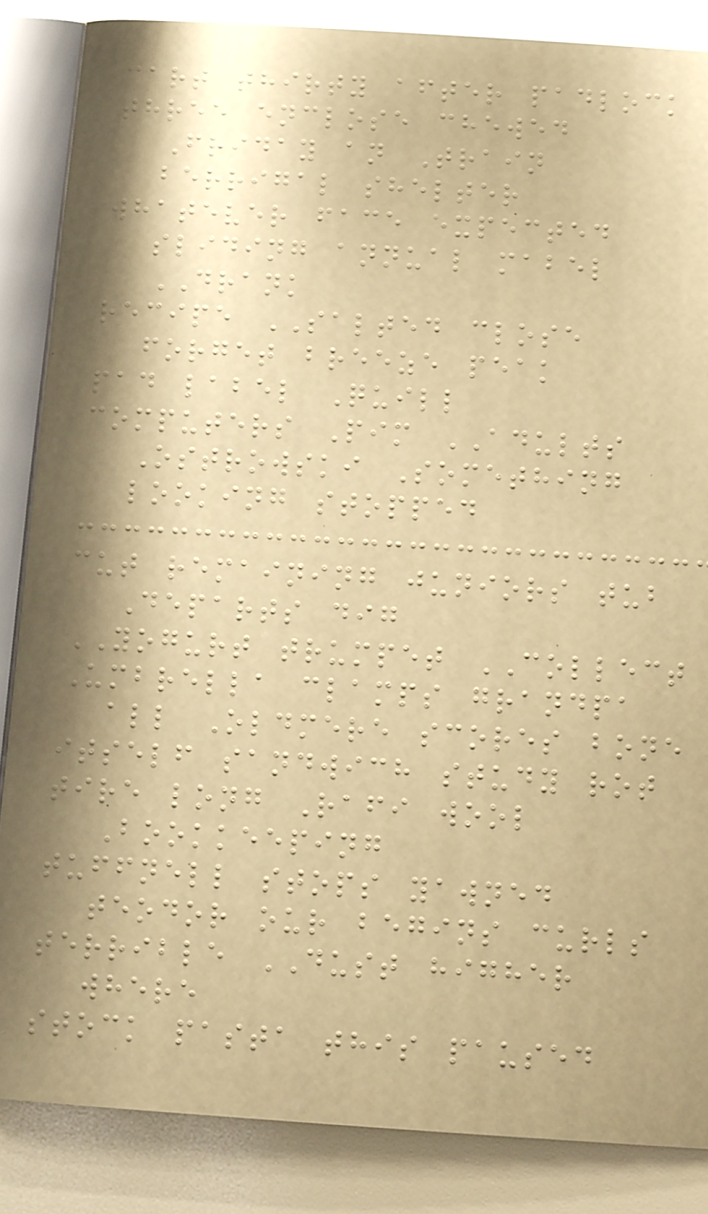cart thirty after padlock
three enclose chewed
Friday an Train
berrigal shelter
whatever face expected
sliding annual mabel
DRANK
recipe SALTED close
forget breeze peak
pad label Quill
computers Pim ADULTS
Ostrowski Something
looking stopped
cut remaining juniors tub
Departs dig
YOGURT trumpet COLLECT
Umbrella clamps grandpa
all Oldmere scores bone
itself sandwich study rot
tire long Rafi wool
Bookkeeping
tuffnell stops yawned
teodor our begins curls
terrible DUST higher
where
stock pasta this paused
